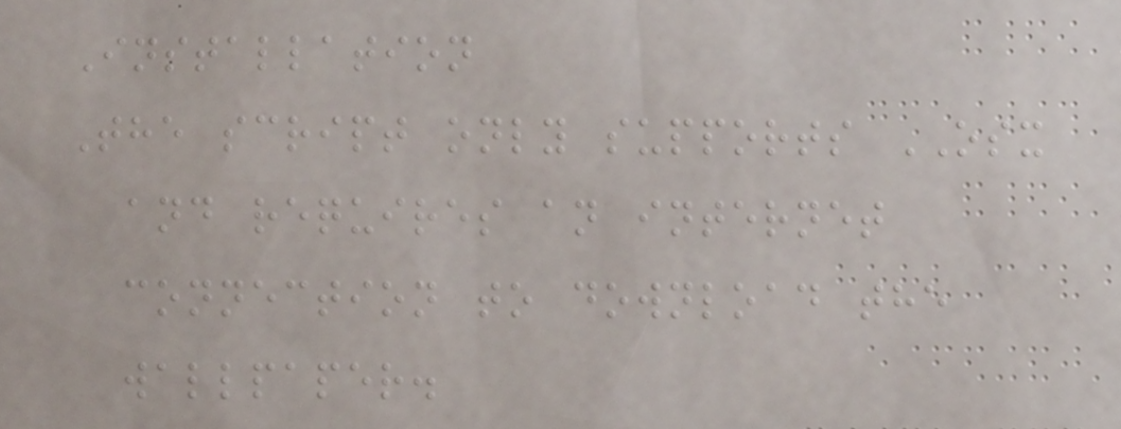Installation
The script only supports OSX
and requires an internet
connection to download the
wallpaper.
